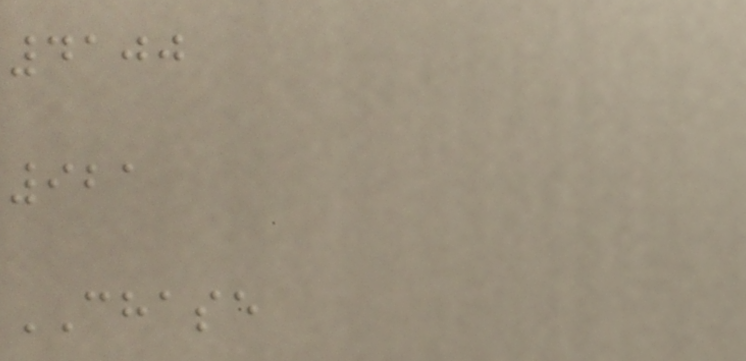4100
921
CHASE
